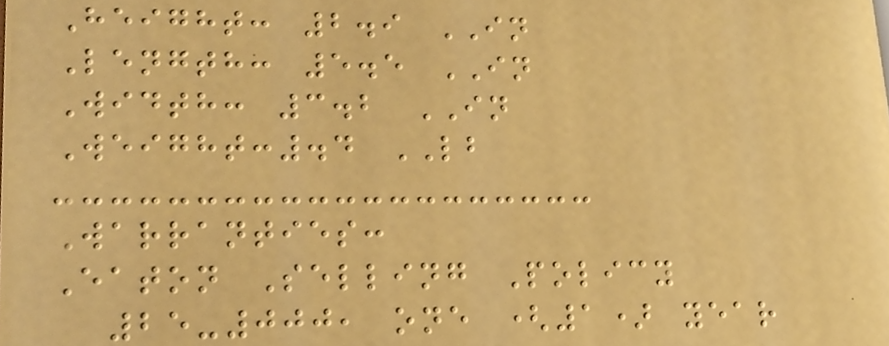Height: 2.9 IN
Length: 5.5 IN
Width: 3.2 IN
Weight:.4 LB
Warranties:
Eaton Selling Policy
25-000, one (1) year
